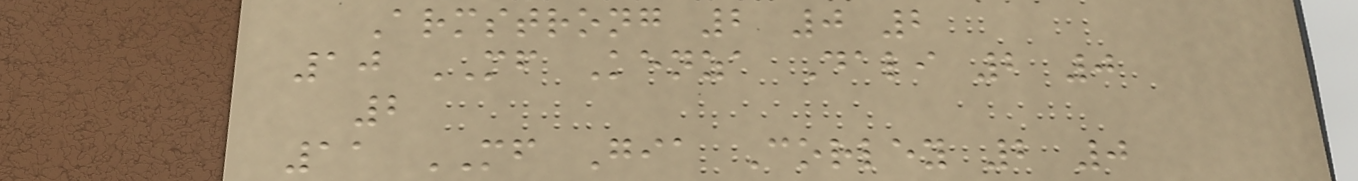Armstrong 2 0 2
10 MF Kenza Dali 2 0
2
11 MF Gia Corley 2 0
